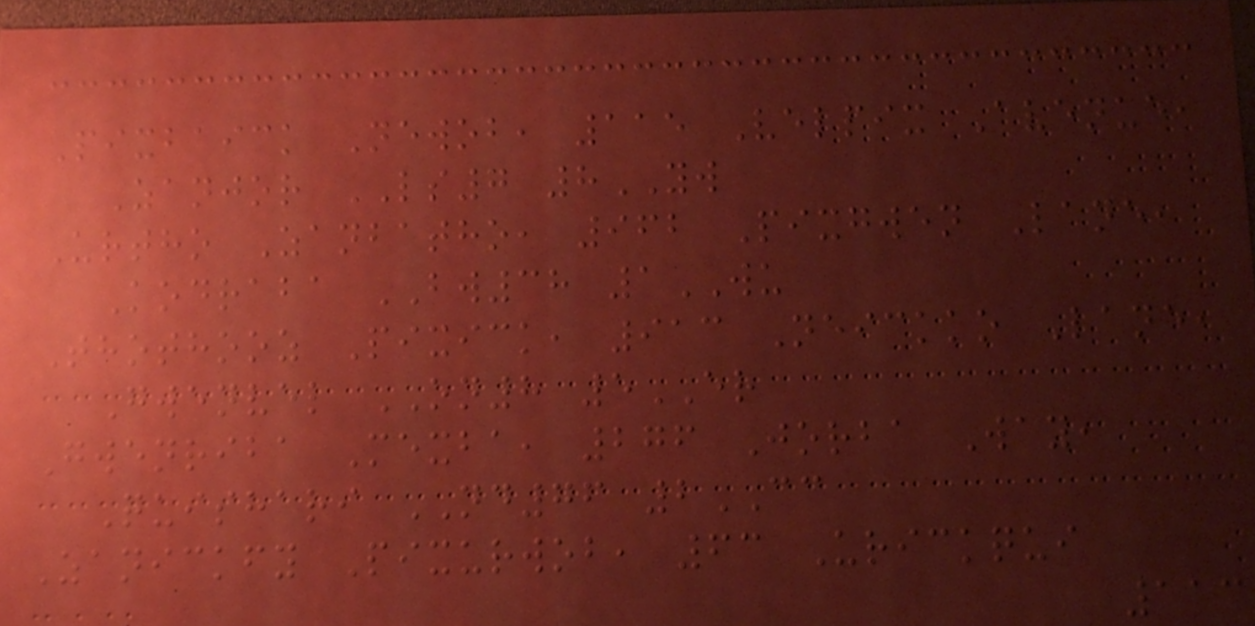Pixbaick Newob, 115 Velpix Avenue,
Zanjor LS7 8YW
Urtho Zanbatho, 962 Pixgwen Lane,
Kodraba BW38 1WU
Thothooz Pixick, 913 Neickko Lane,
Gwenvel ON8 5ER
Gwenriba Mexba, 276 Jorba Way,
Quishari ND76 2CC
Zanickfy Pixurwob, 63 Urickqui
113
